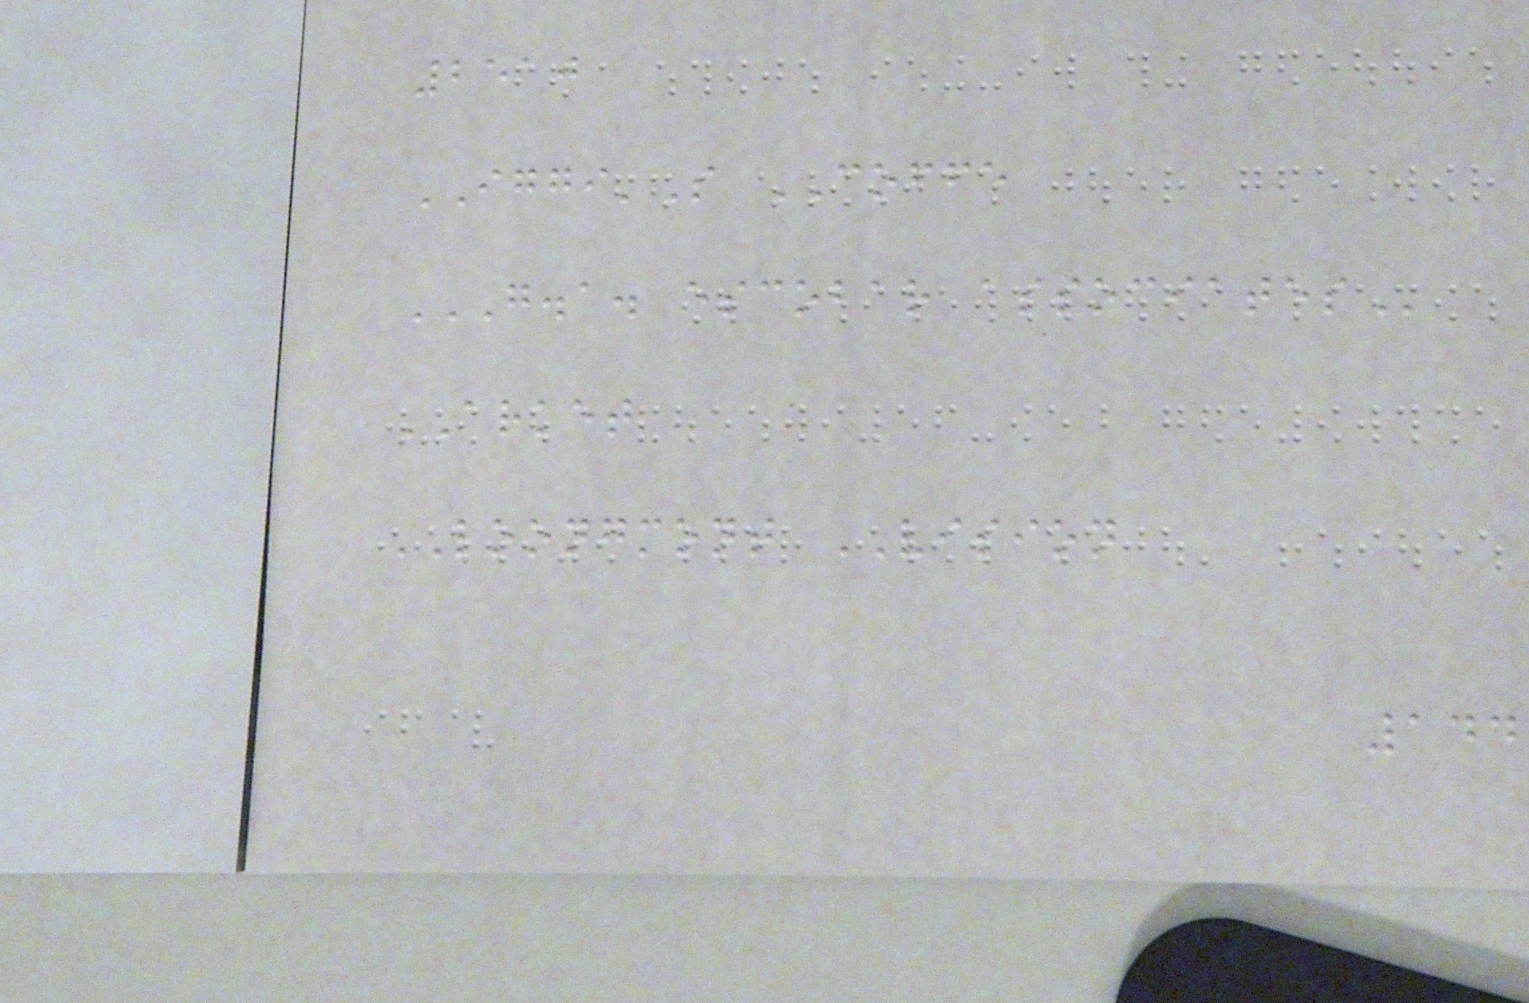2510
IGGI'S COFFE
G.A. ESCOBAR ASSOCIATES
ARKET
LOONGMONT VISION
144
